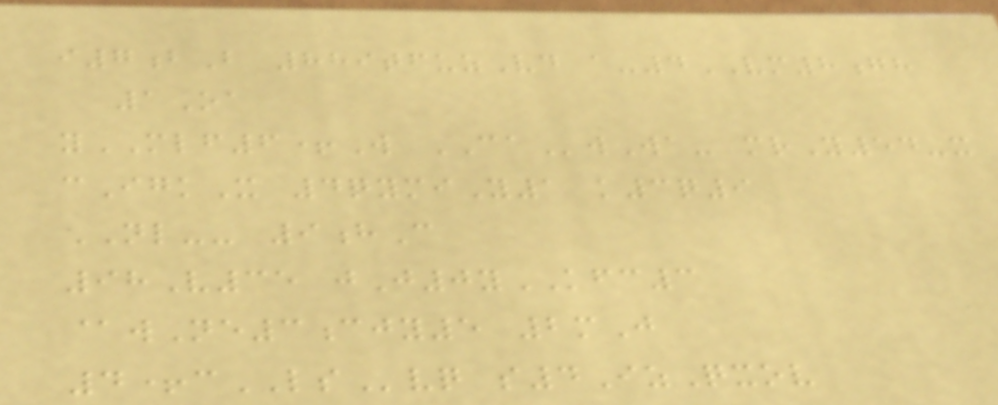i7bB 889tfuzVd a-4VM8gh
1Oa
yMLF6+W CAwWa- mrY54-x
cIgkX 4qymiY1 k3q9
NL-- 9hC
98V35 jJ0yKFC3
@wNe3cjy5 2mJ
4+cLSvq s4IzQxov
